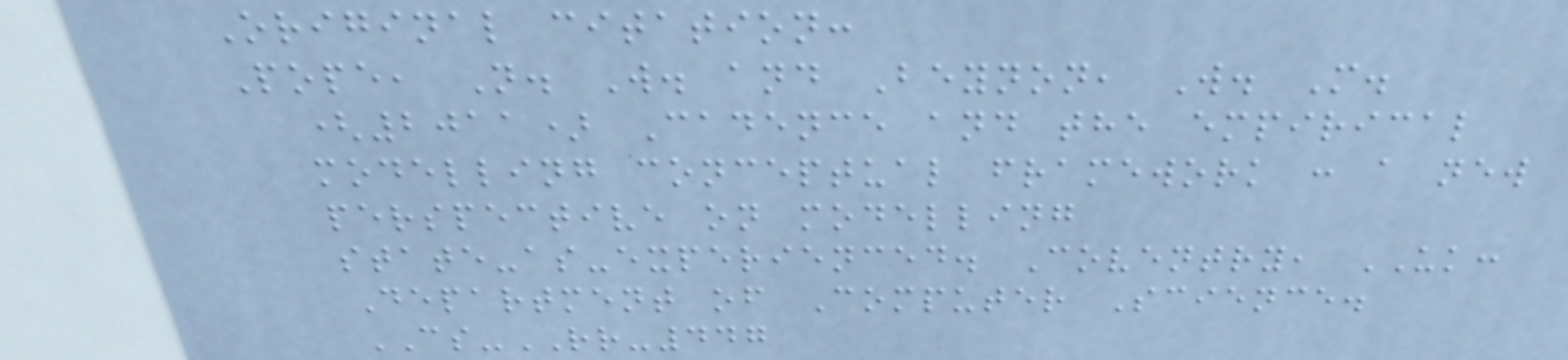Original citation:
Pope, N. W. and Beynon, W. M.
(2011) Cadence and the empirical
modelling conceptual framework : a new
perspective on modelling
state-as-experienced. Coventry, UK:
Department of Computer Science.
CS-RR-447
